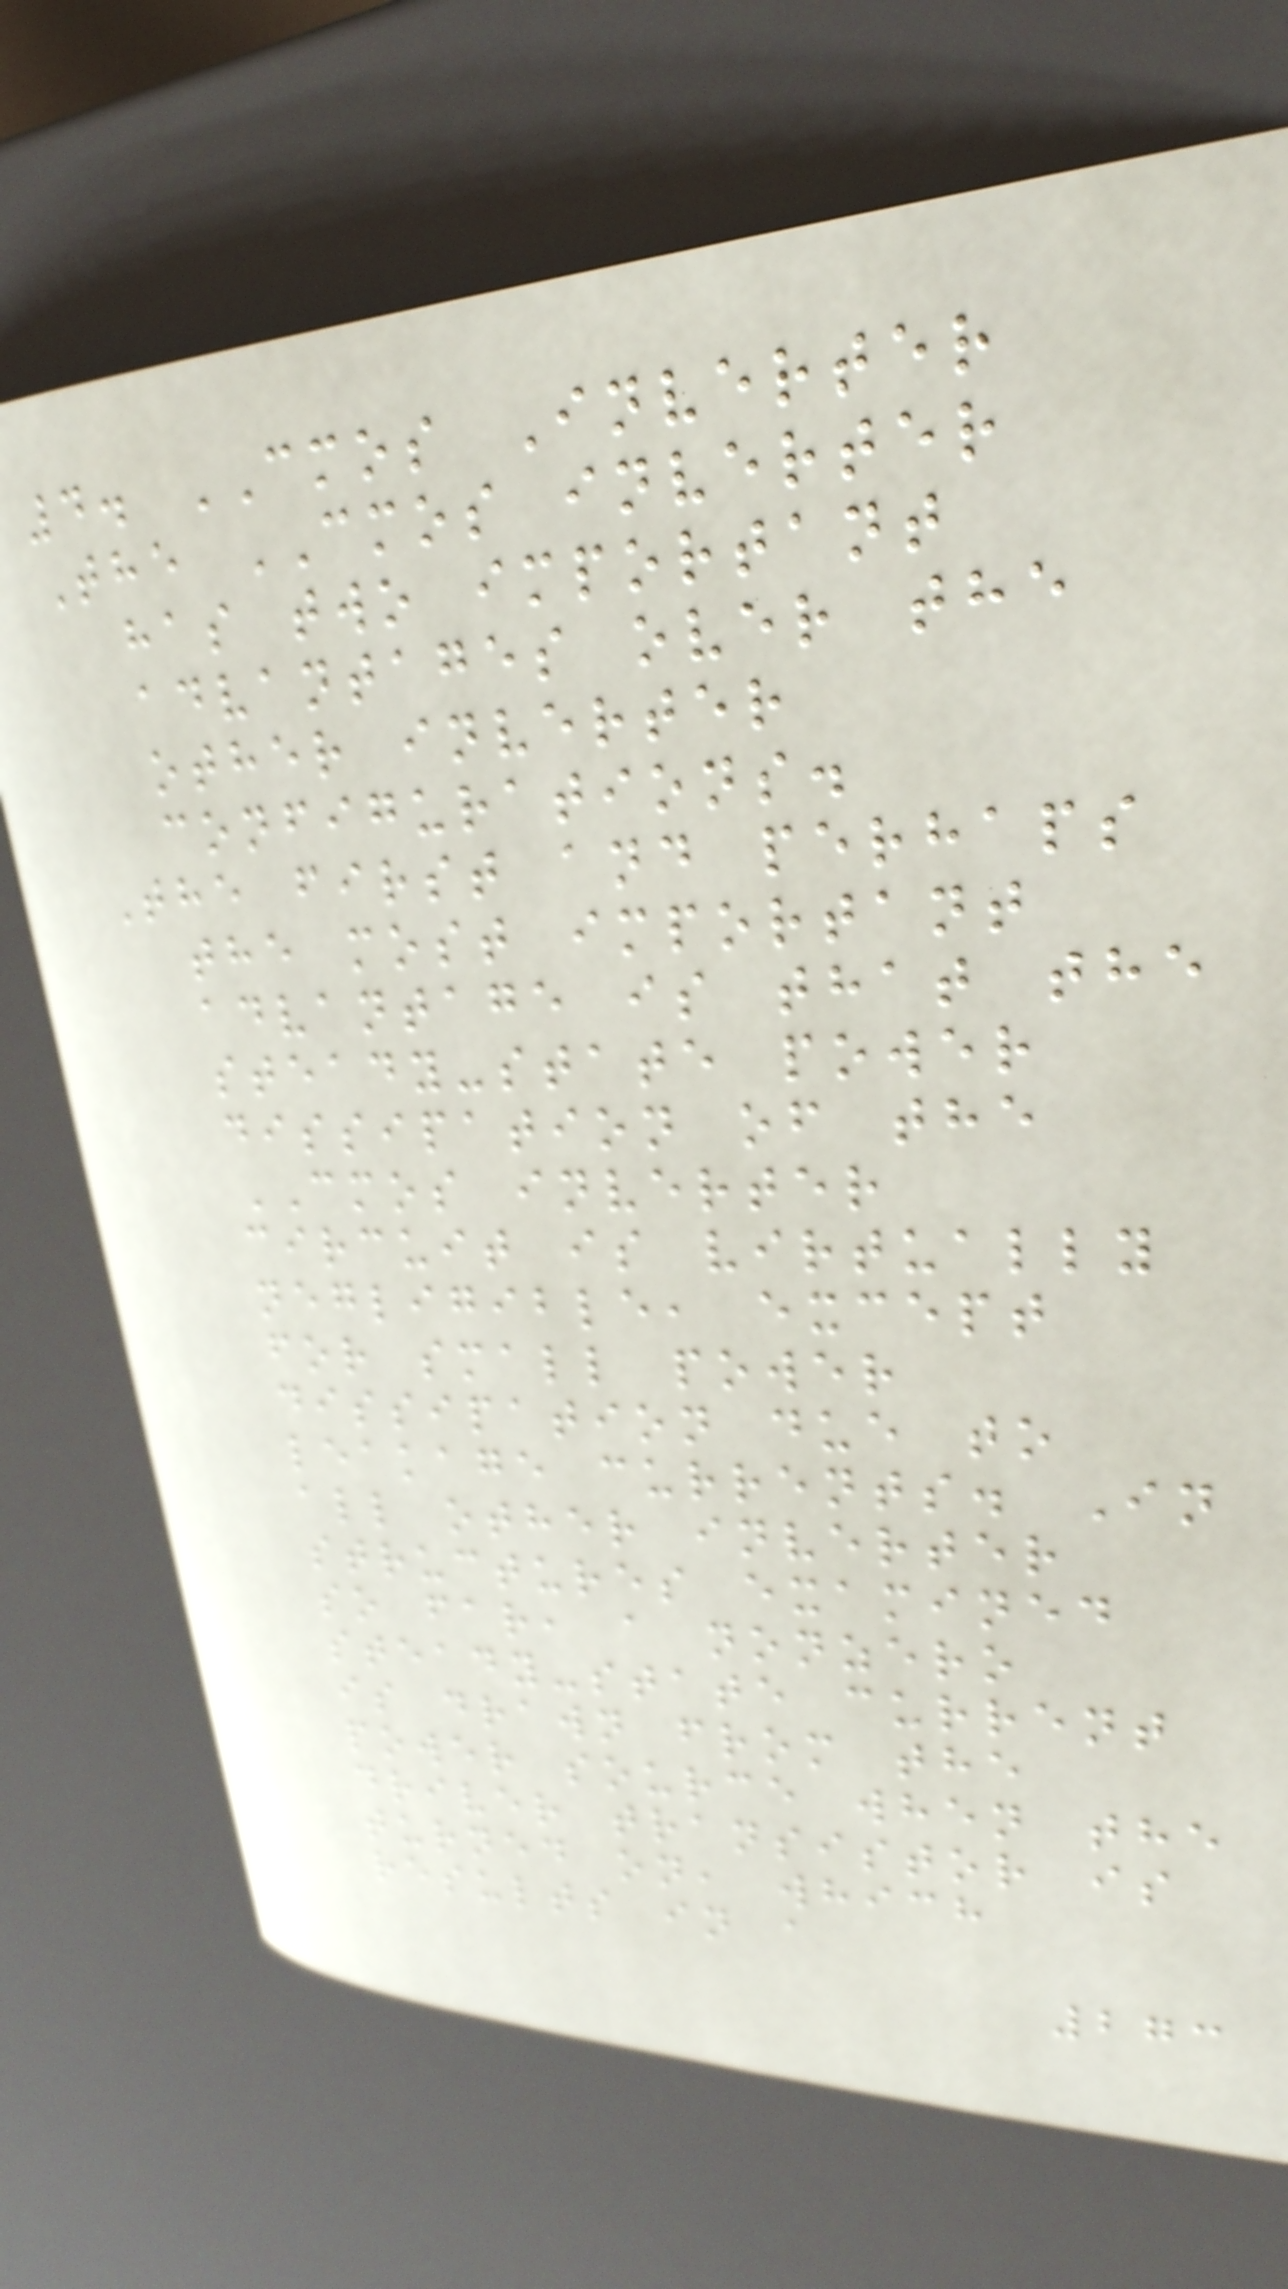4. CMOS Inverter
The CMOS inverter
has two important
advantages over the
other inverter
configurations.
The first and perhaps
the most important
advantage is that the
steady-state power
dissipation of the
CMOS inverter
circuit is virtually
negligible, except
for small power
dissipation due to
leakage currents. In
all other inverter
structures examined
so far, a nonzero
steady-state current
is drawn from the
power source when the
driver transistor is
turned on, which
results in a
273
